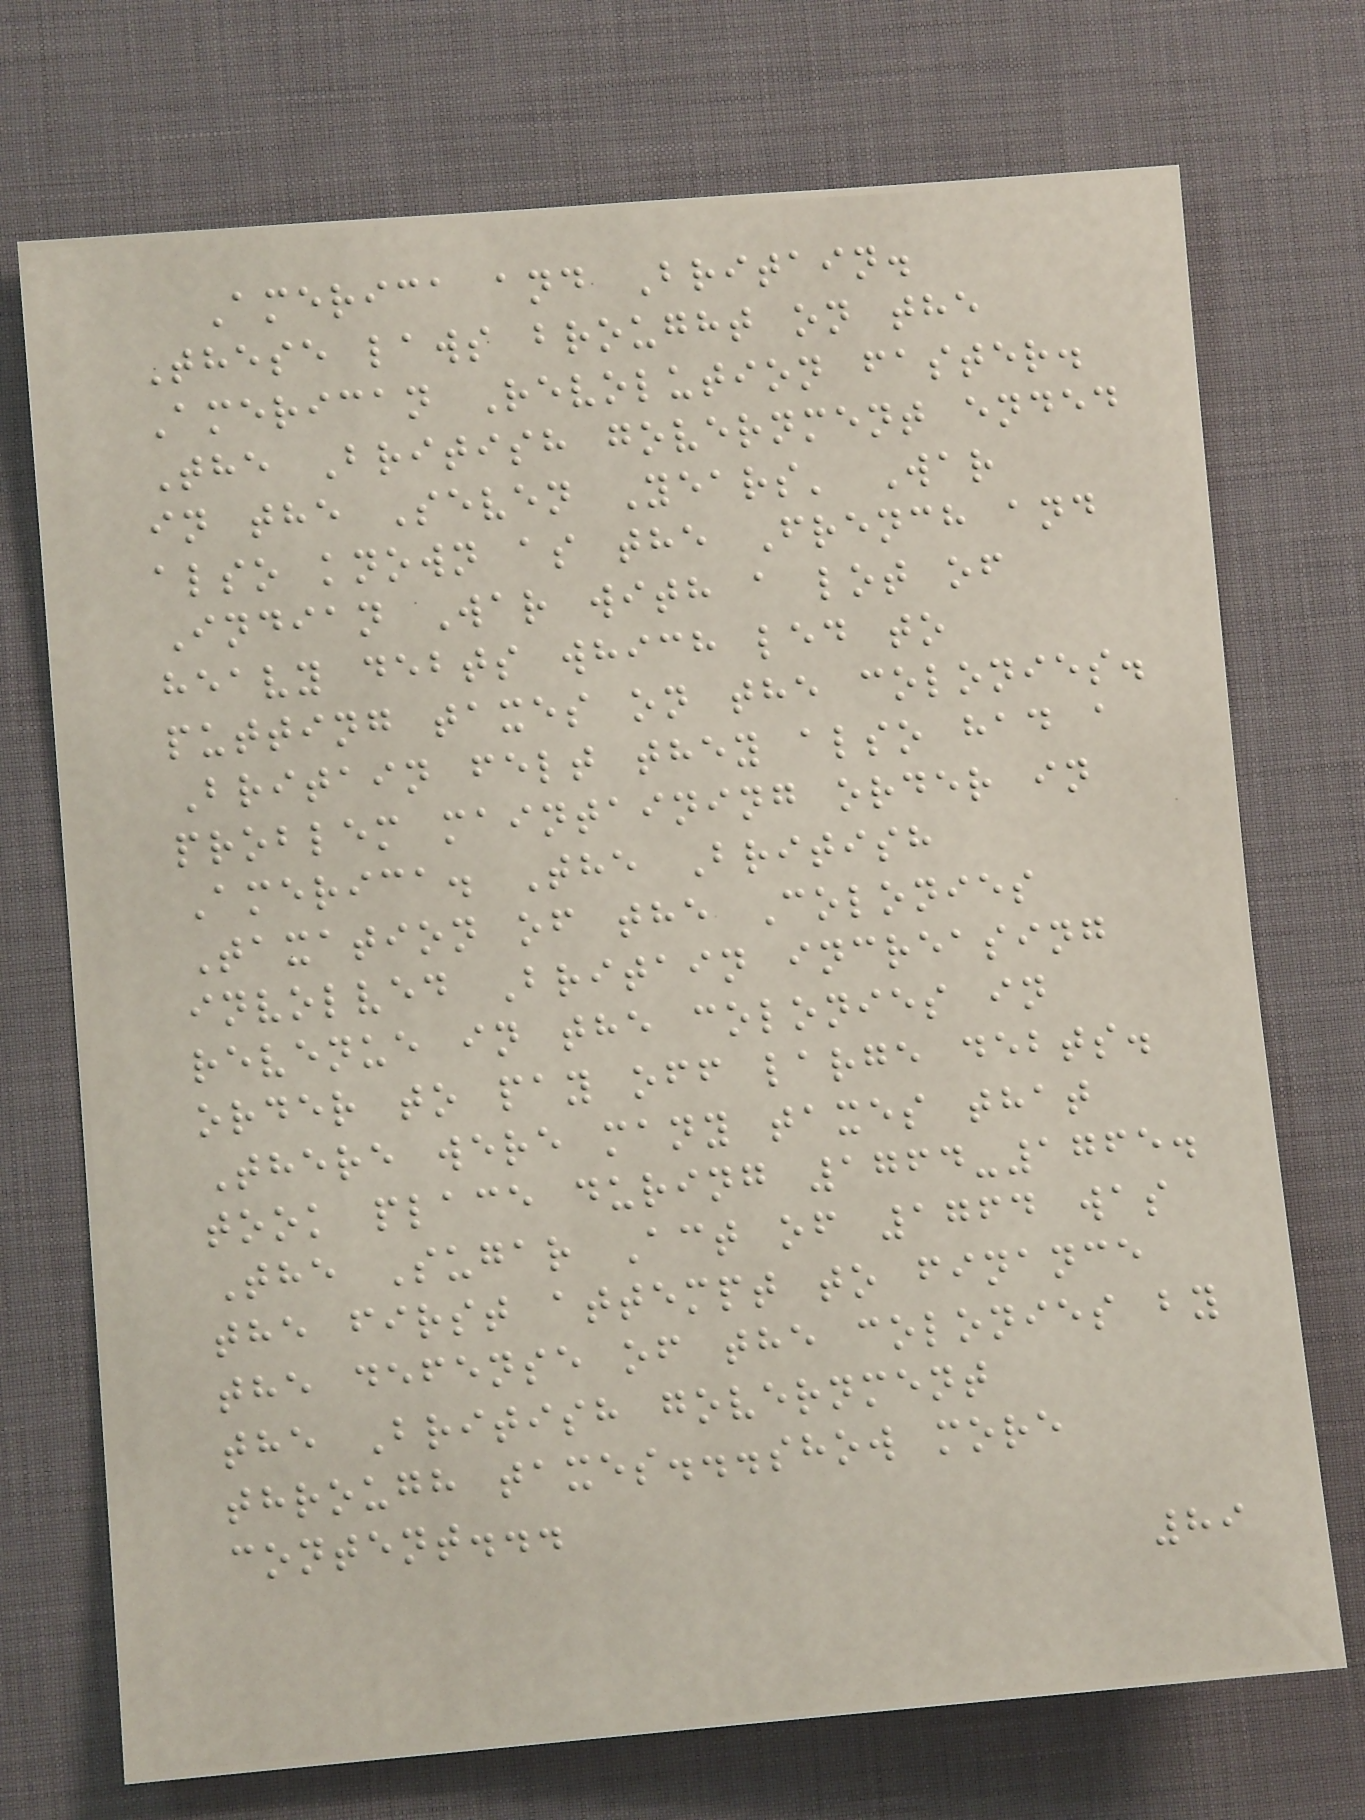America and Britain.
These laws brought on the
American Revolution faster.
The British government ended
in the Seven Years' War
also known as the French and
Indian War with a lot of
heavy debts which led to
putting taxes on the colonies.
Britain felt they also had a
problem maintaining order in
America. The British
Taxation of the Colonies
involved Britain increasing
revenue in the colonies in
order to pay off large debts.
There were many taxes that
took place during 1764-1765.
The Sugar Act of 1764 was
the first attempt to finance
the defense of the colonies by
the British government
through taxes...show more
content...
89
